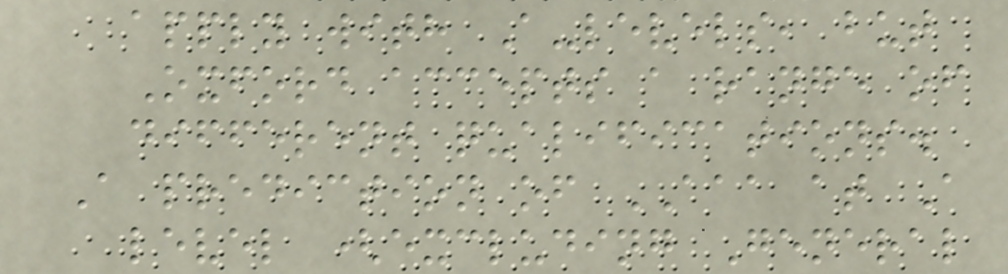apply with A-levels, but
Oxford accepts a range of
different qualifications.
A prediction of AAA at A
level (excluding General
